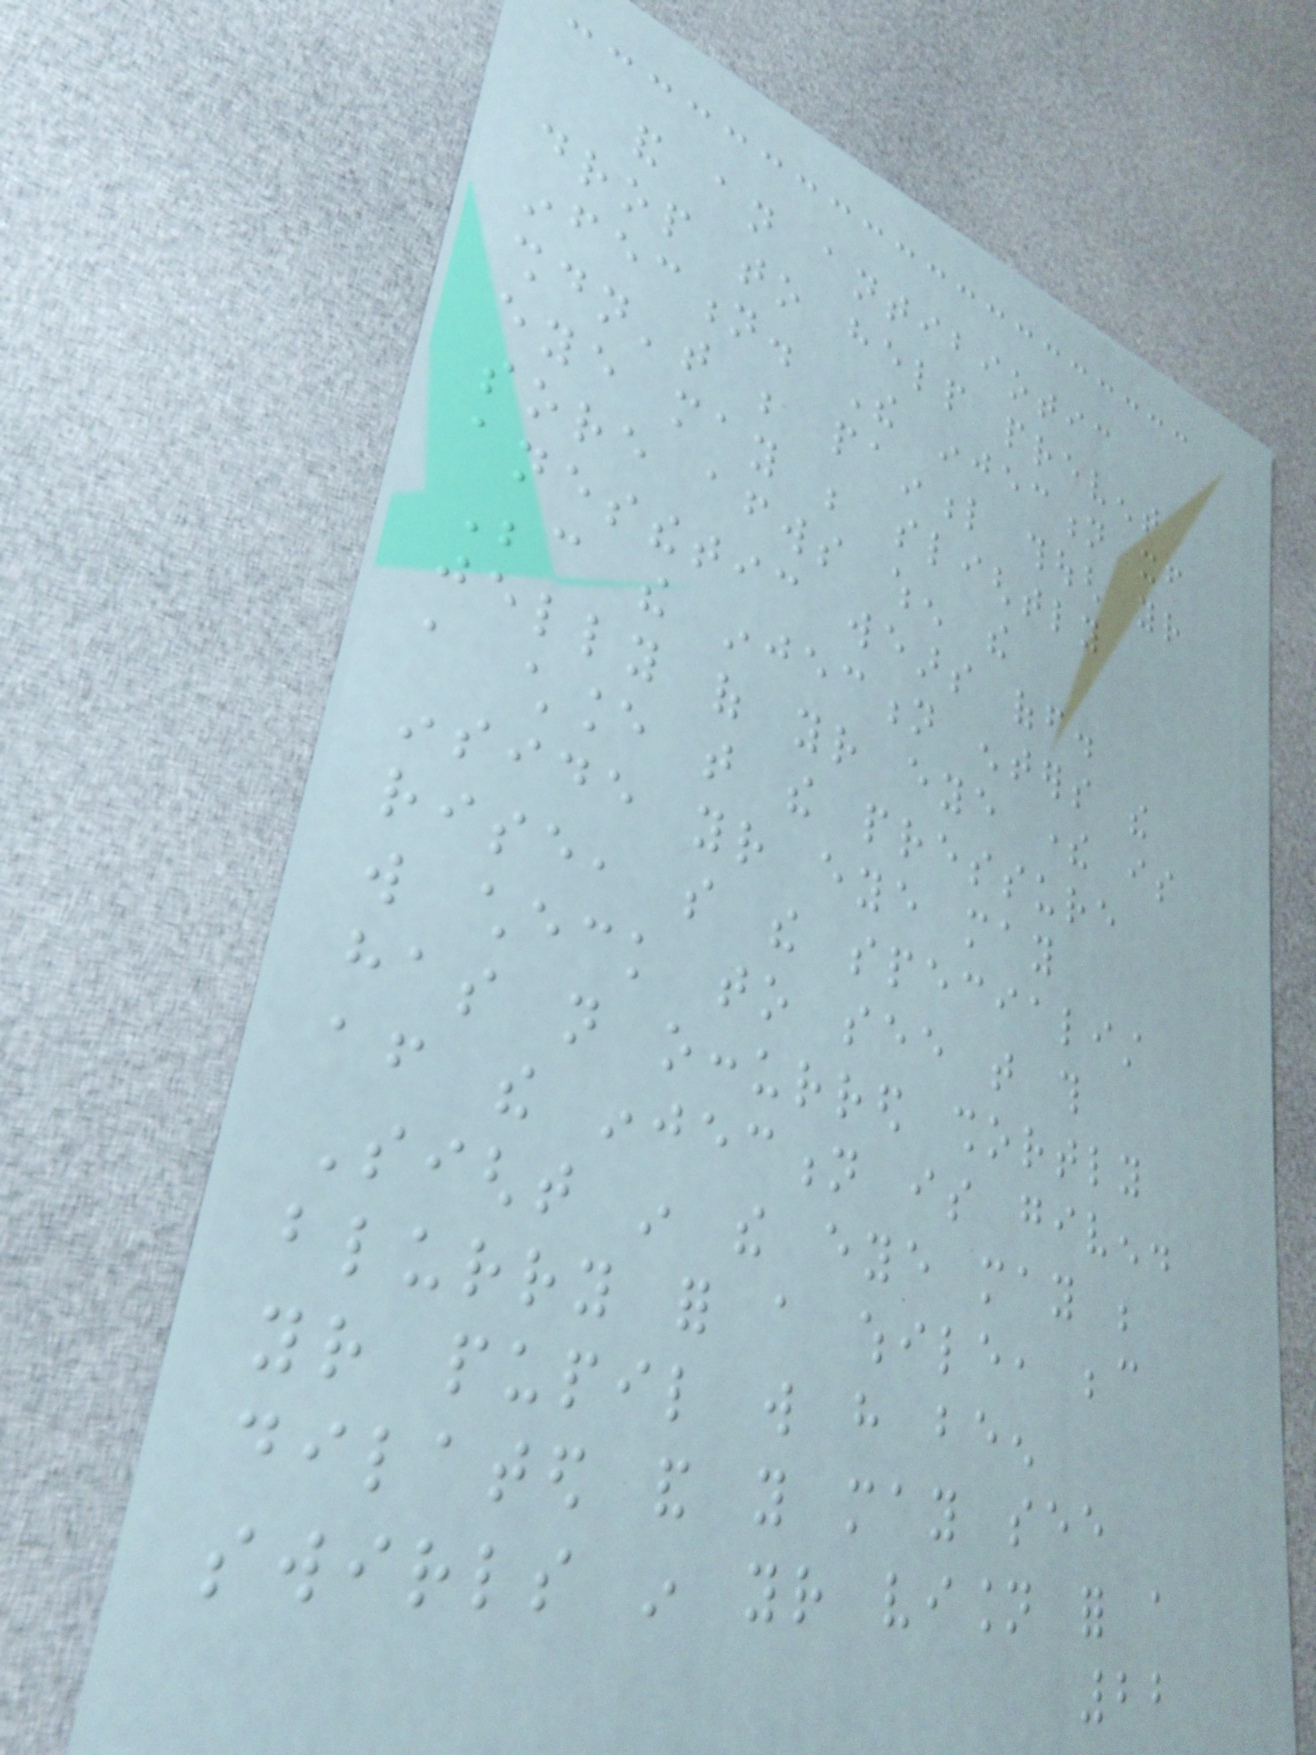and an antibiotic
drop to help prevent
infection. The injection itself
shouldn't be painful though your
eye may be slightly
sore afterwards when the
anesthetic wears off.
Because the injection enters the
jelly of your eye there is
a chance that the pressure
inside your eye may
rise, so the specialist
will check to see that this
has not occurred shortly
after the injection is given.
Sight in the eye may be
blurry for a while, because
your pupil will have been
dilated and you may see
swirls in your vision for a
22
